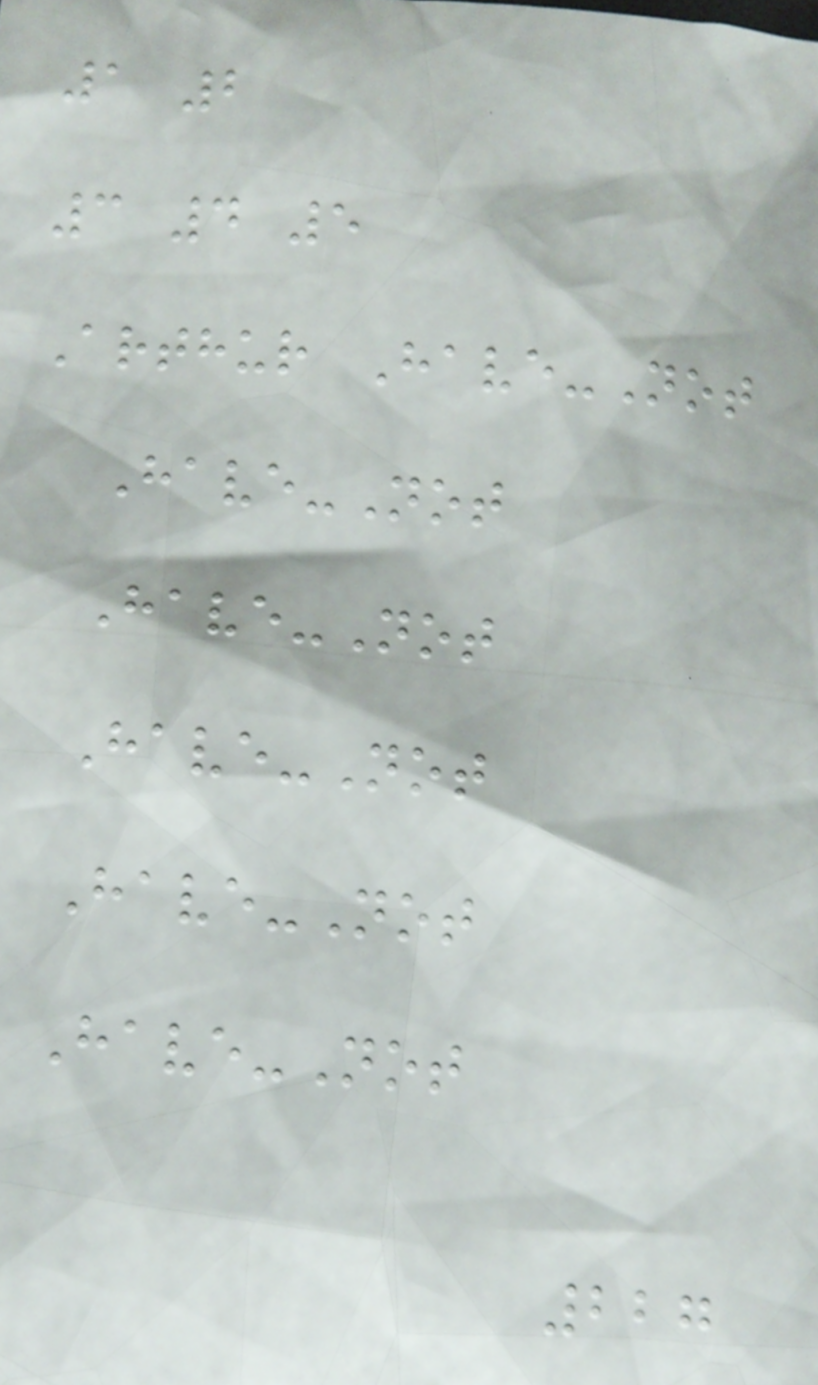1 2
3 4 5
Arthur Have-Not
Have-Not
Have-Not
Have-Not
Have-Not
Have-Not
227
